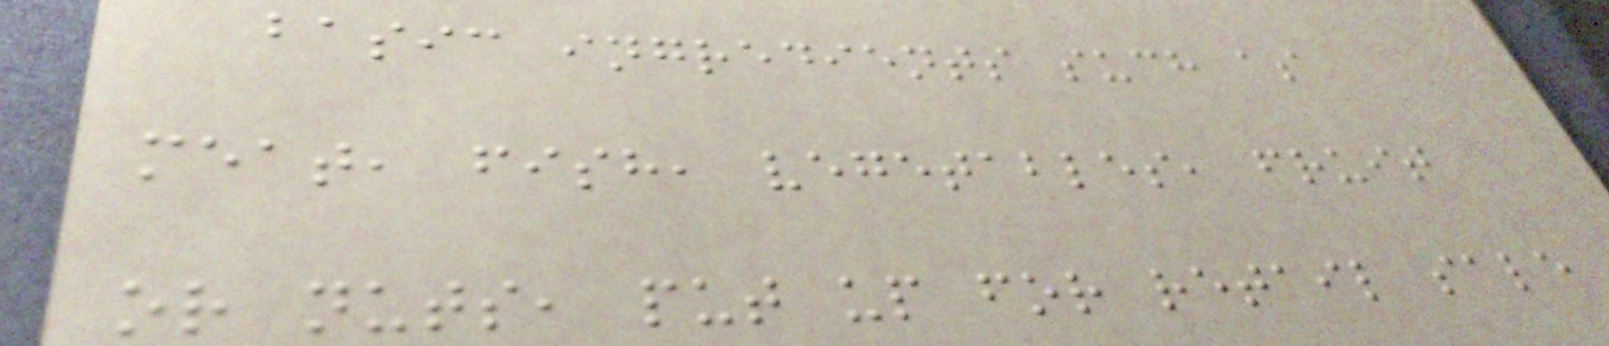basic ingredients such as
meat, fish, vegetables, fruit
or nuts, put up for retail sale
